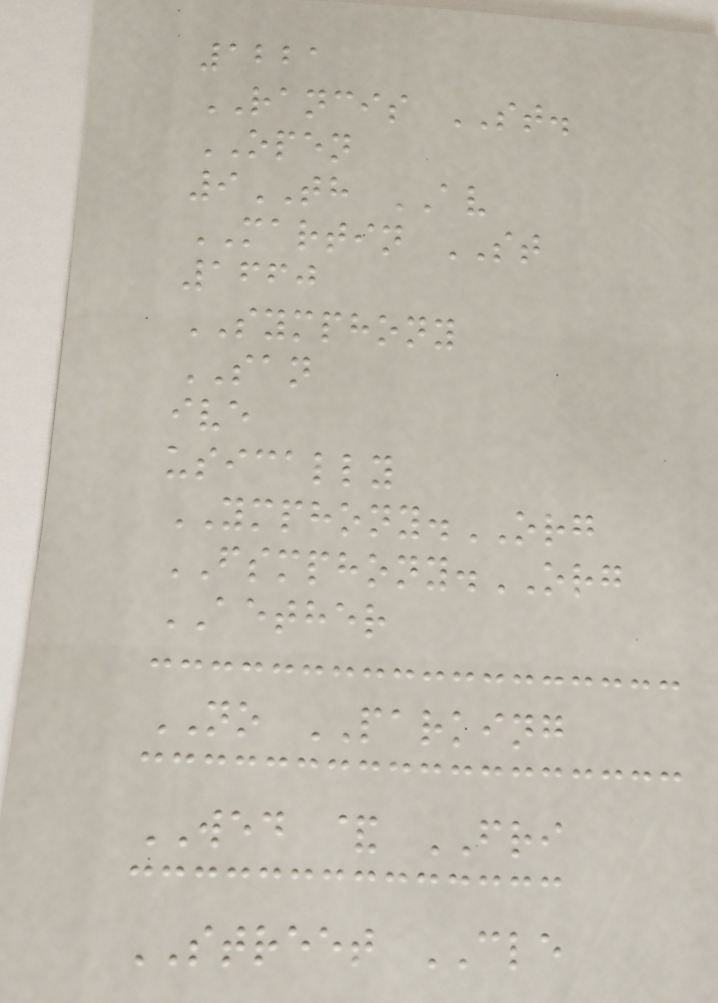1221
RANCIS ST.
OPEN
9TH AV
MARTIN ST
1660
SYMPHONY
SAN
ive
usically
YMPHONY.ORG
FSMPHONY.ORG
AETHER
NO PARKING
WED & FRI
STREET CLE
